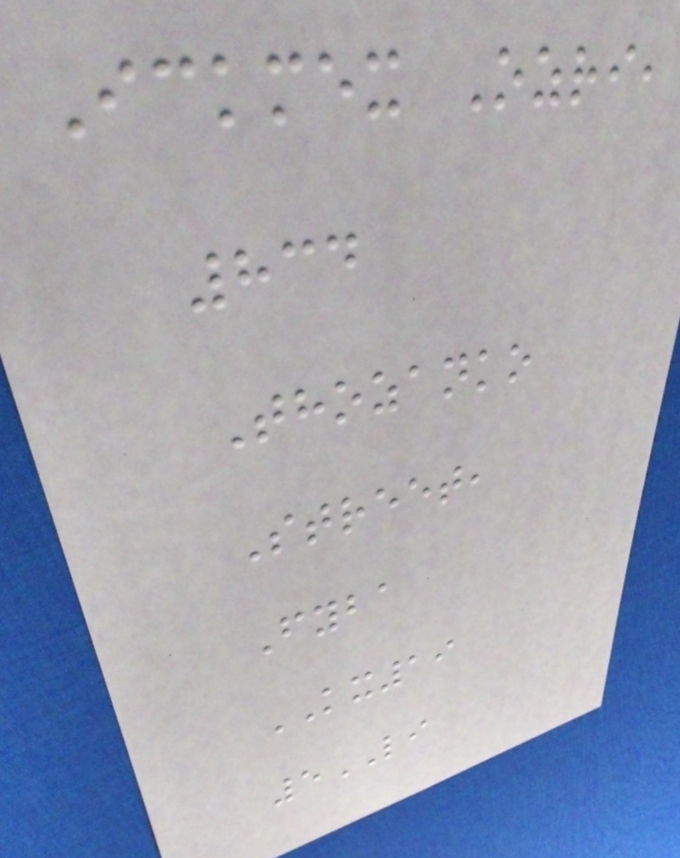Ickmex Ozri,
834
Thozanko
Street,
Fyba
KX19
5LI
